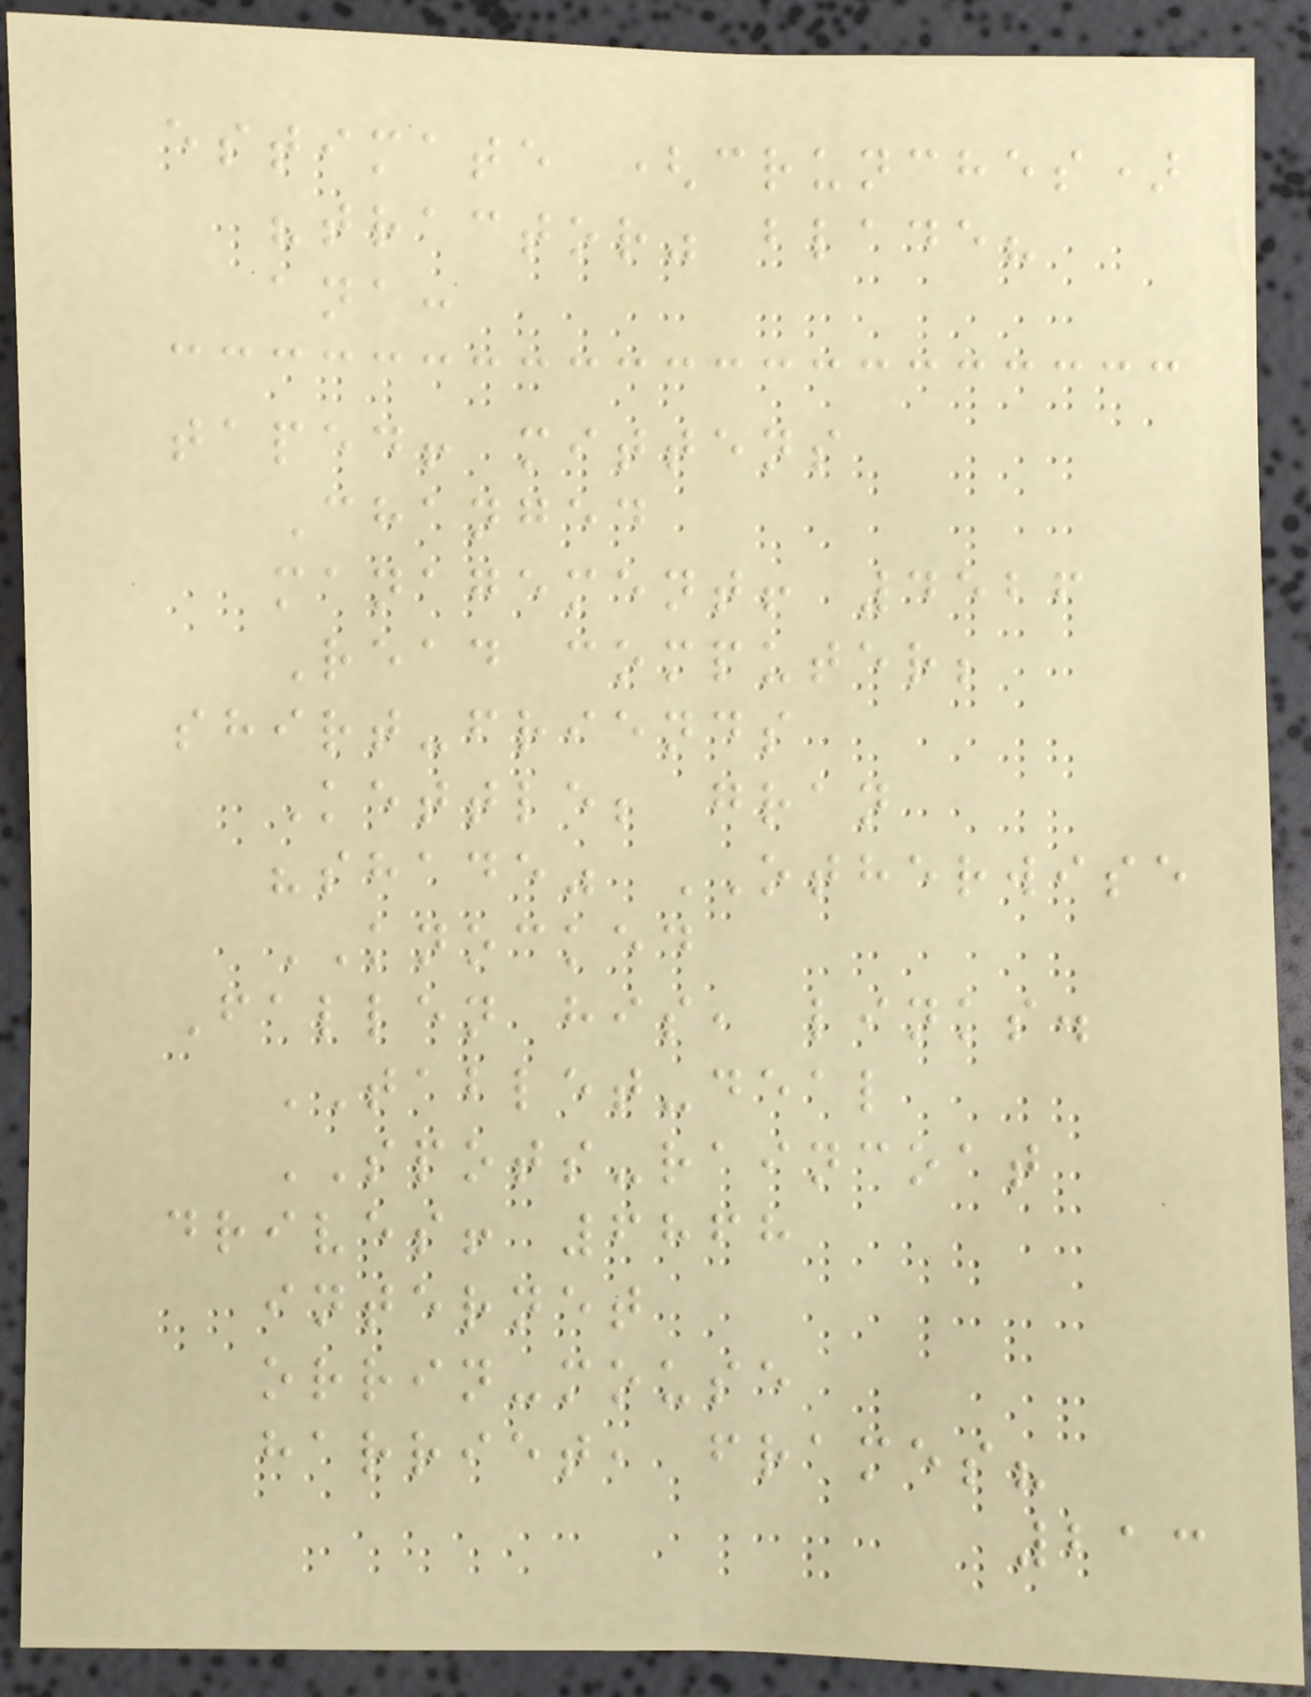estimate (crunches)
"tractor" blade?
ana:
taped! mittens
Changed
management! 4526
Read computer;
shirt-friends
Kettle; gran
"shade" OTHERWISE
KNOCKED
Fallen his, links.
TABLET-deal
SPOTS-raincoat
drives! 6868
internet
orrin-mouse
harriet, frames?
213
